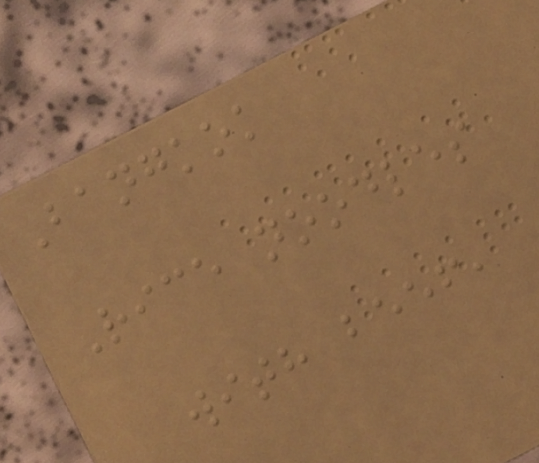Bangkok
Rice noodles
with beef,
